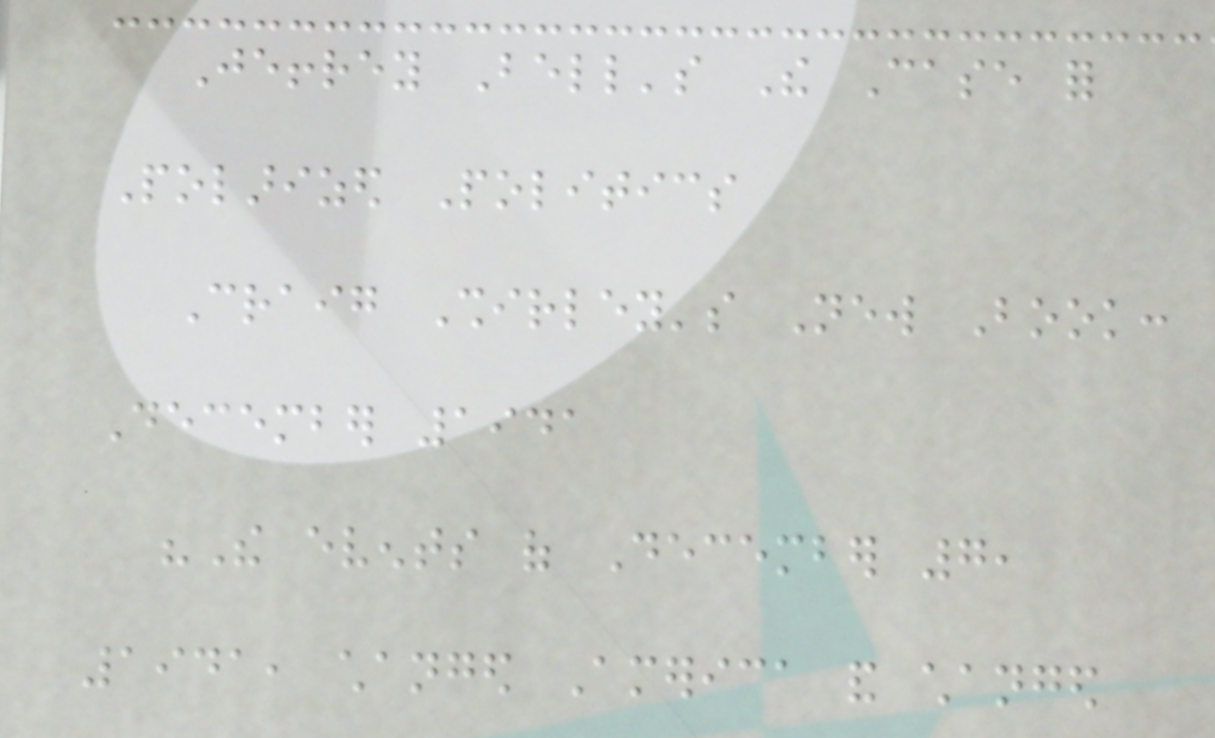Jeffrey Bell's The Case for
Polarized Politics
Craig Shirley's New Book:
December 1941
"The events of December 7,
1941, changed America and changed
